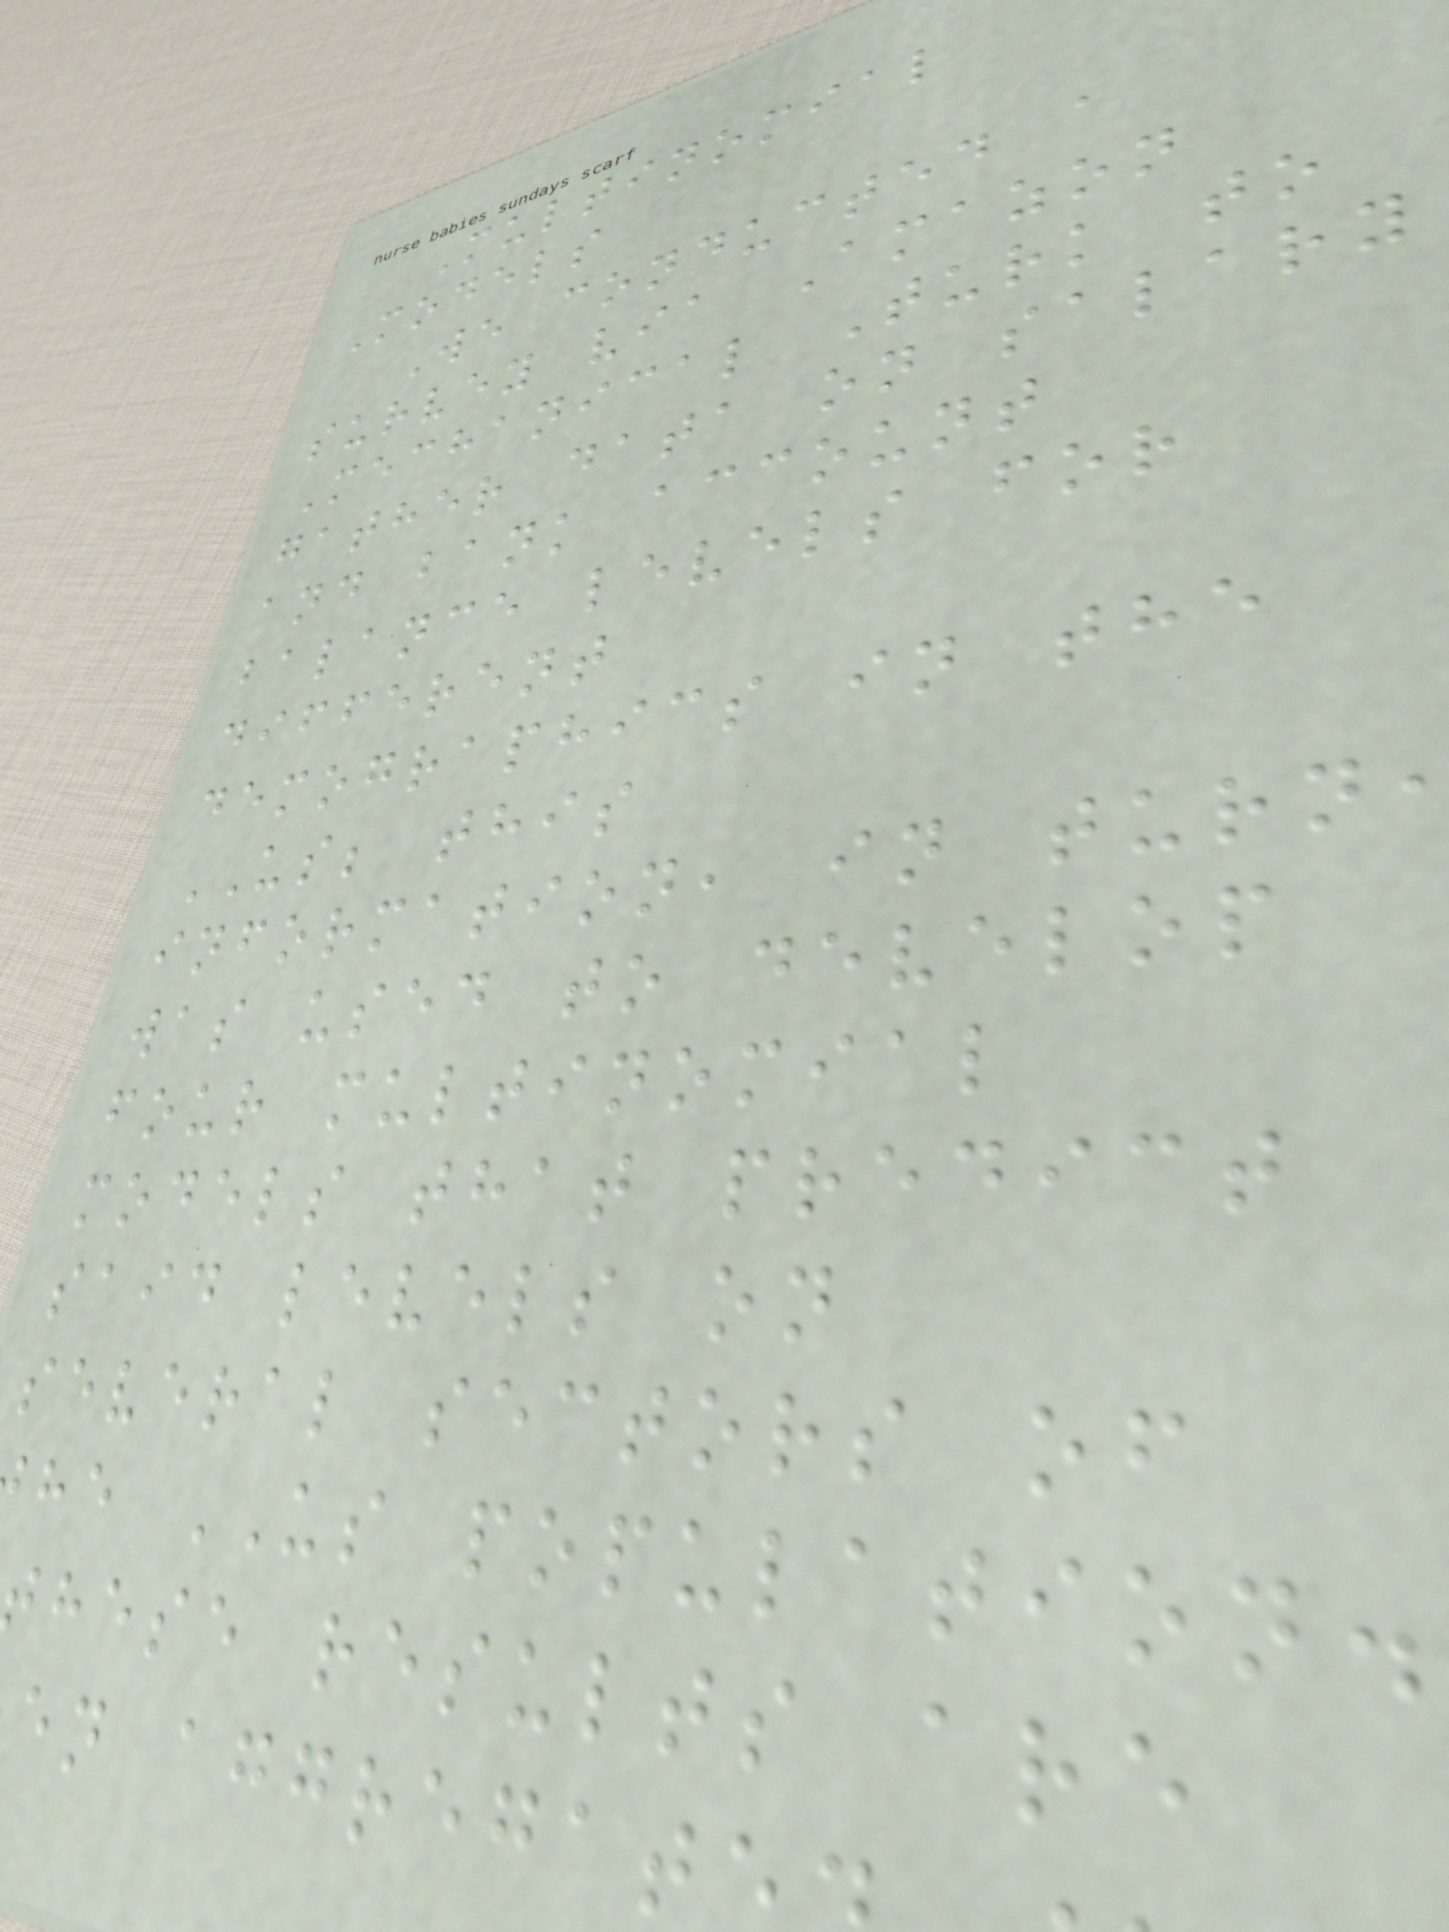Multinomial
Models
We conducted a
survey via Amazon
Mechanical Turk to
gather data on salary
and bank account
balance levels for
different
demographics in the
US; this
information, in turn
was used to develop
four multinomial
models that predict
said levels on
several sectors of
he US population.
hese results are
en aggregat
